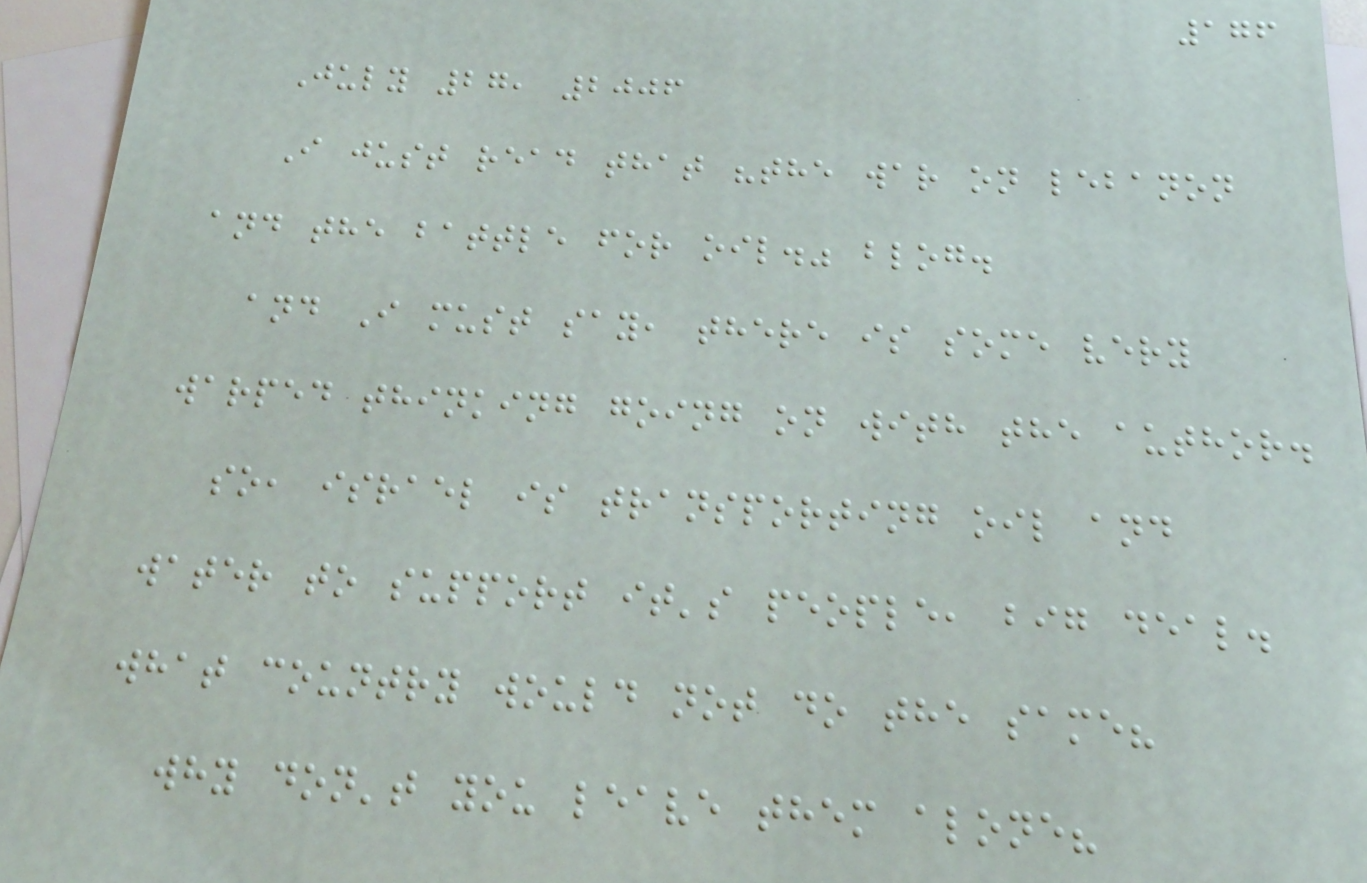176
July 27, 2006
I just read that "the war on lebanon
and the battle for oil." blog.
and I must say, there is some very
warped thinking going on with the author.
so, israel is transporting oil and
water to support it's people, big deal.
what country would not do the same?
why don't you leave them alone?
